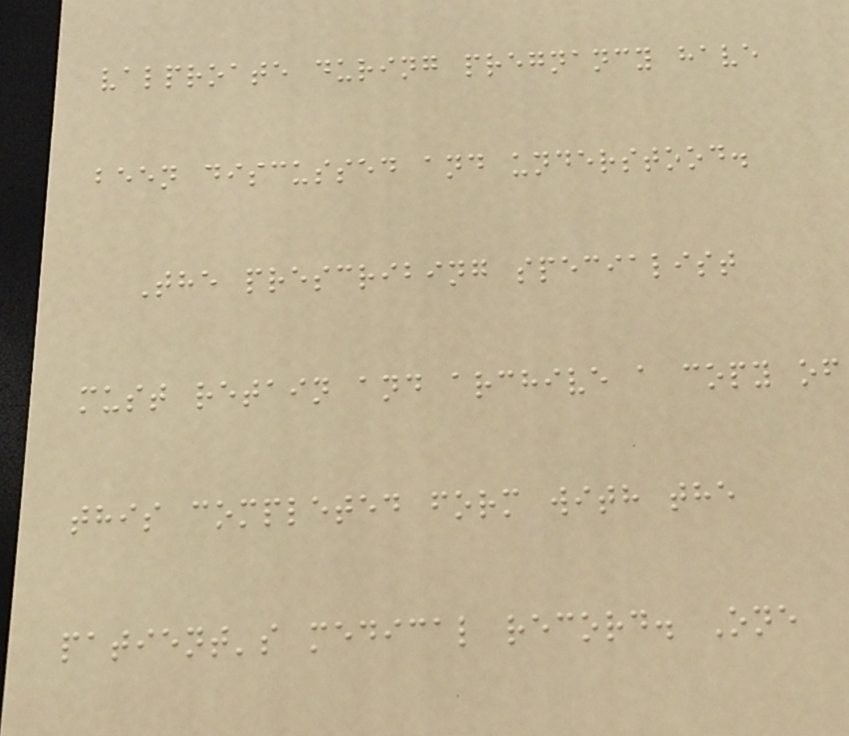valproate during pregnancy have
been discussed and understood.
The prescribing specialist
must retain and archive a copy of
this completed form with the
patient's medical record. One
